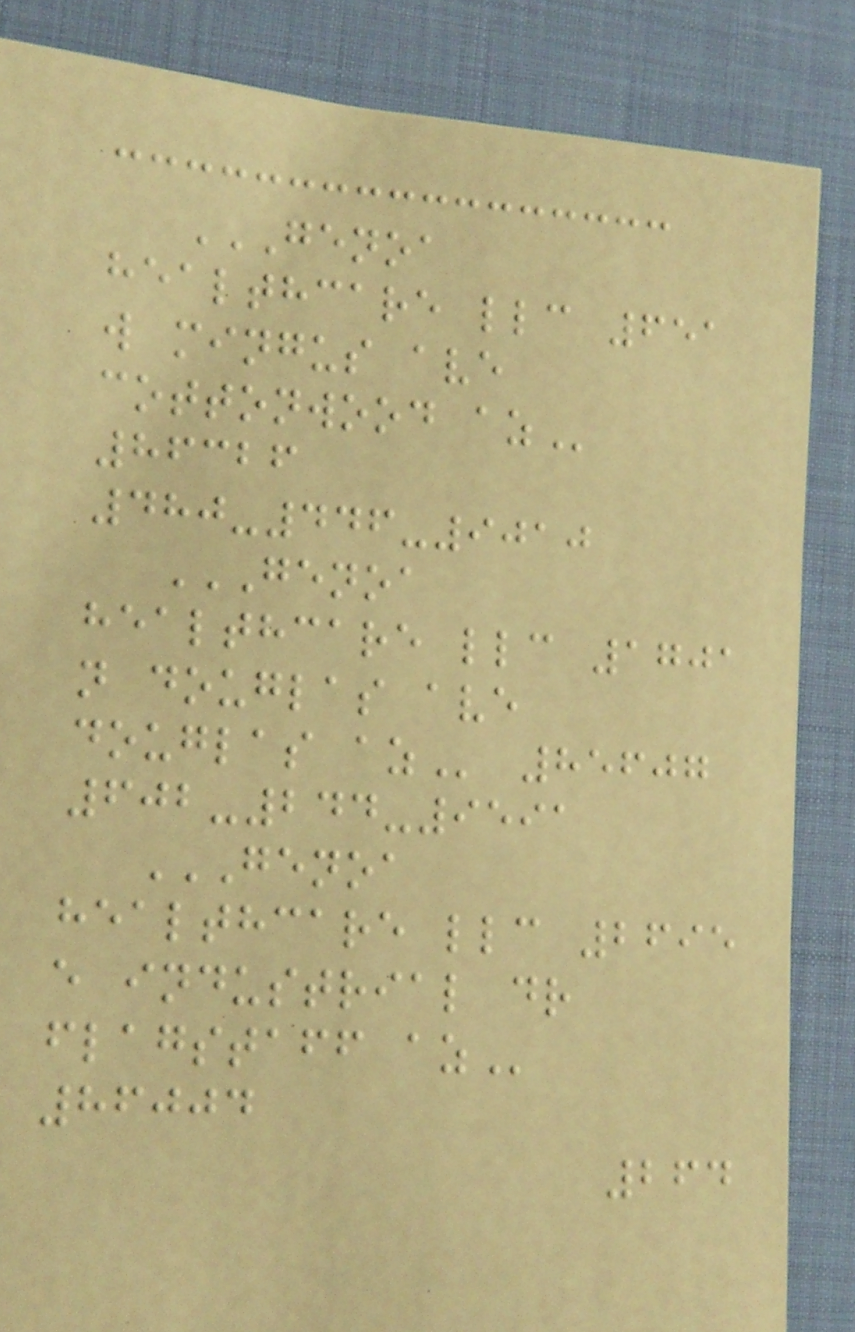GENOA
HEALTHCARE LLC 651
W MINGUS AVE
COTTONWOOD AZ
86326
480-446-9010
GENOA
HEALTHCARE LLC 1701
N DOUGLAS AVE
DOUGLAS AZ 85607
602-244-9591
GENOA
HEALTHCARE LLC 2695
E INDUSTRIAL DR
FLAGSTAFF AZ
86004
264
